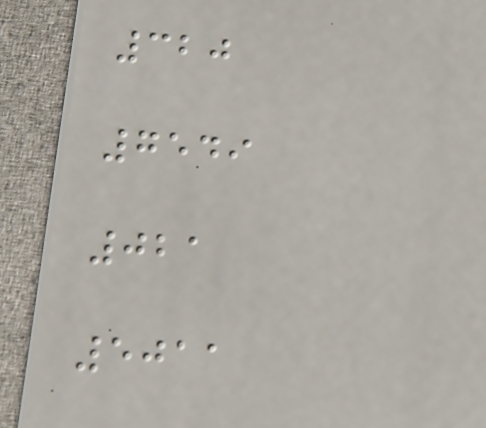320
7549
021
5011
